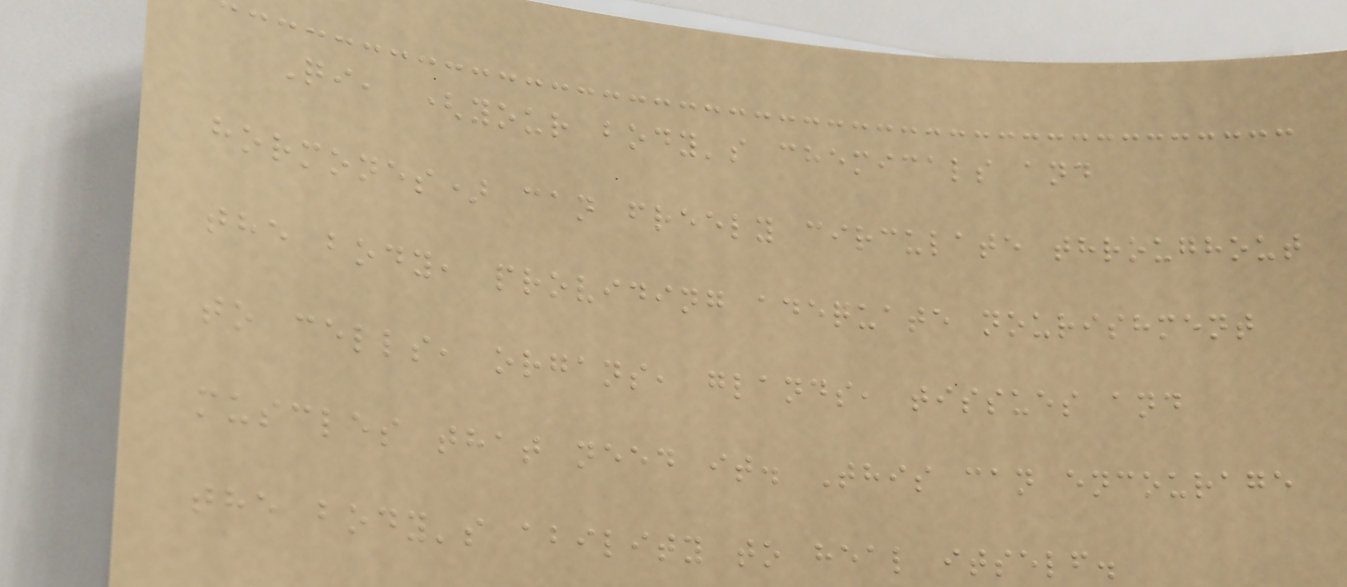Qi, (your body's chemicals and
hormones) can freely circulate throughout
the body, providing adequate nourishment
to cells, organs, glands, tissues and
muscles that need it. This can encourage
the body's ability to heal itself.
